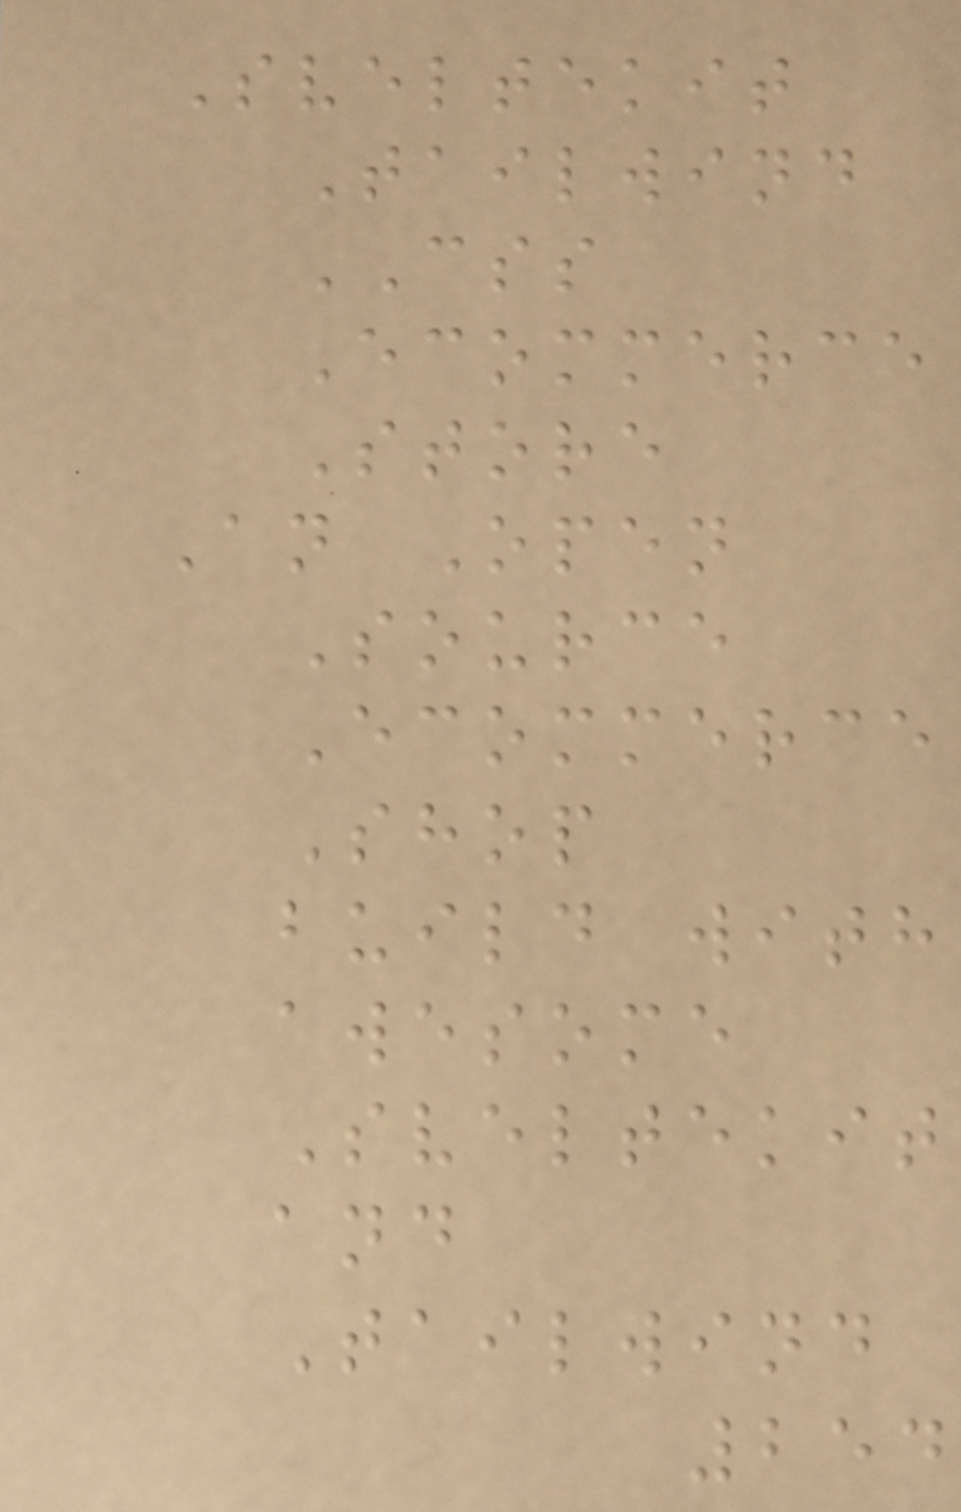Sveltekit
Tailwind
CSS
Ecommerce
Store
An Open
Source
Ecommerce
Shop
build with
awesome
Sveltekit
and
Tailwind
254
